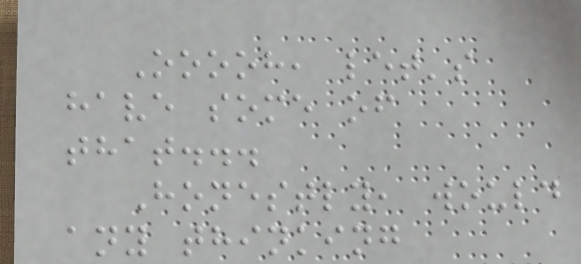Ooooh, let's
have some of
that...
Honestly, would
any thinking
